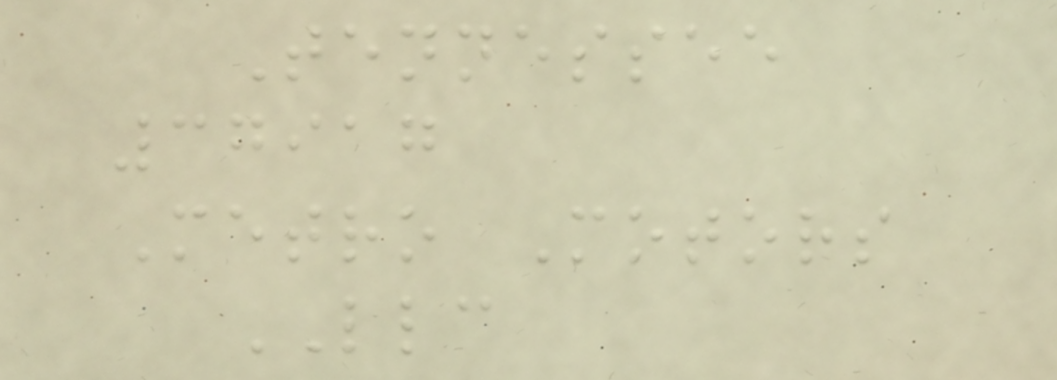Tennessee
37917
Metro Motors
LLC
